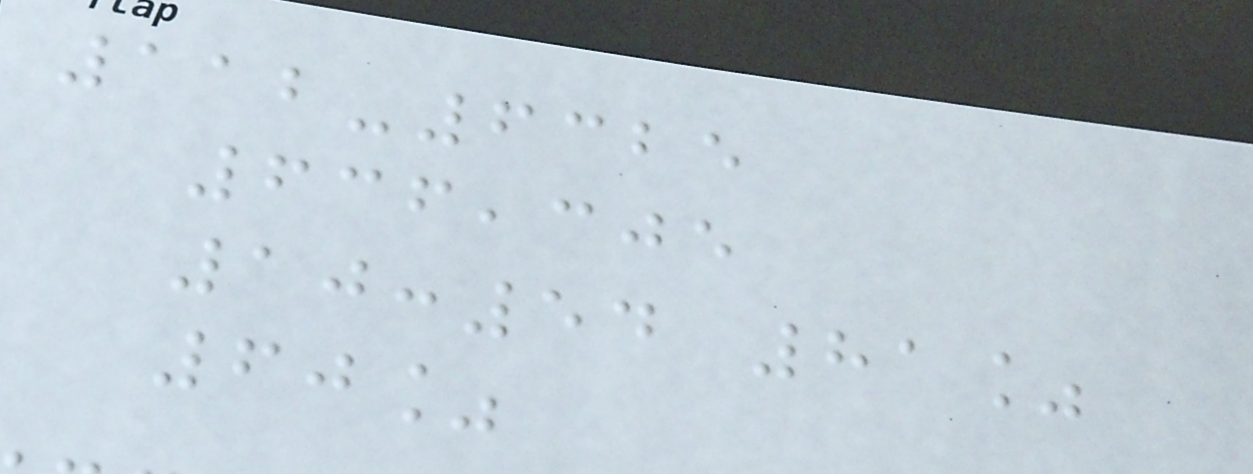112-6325
636,305
10:54 81%
60%
